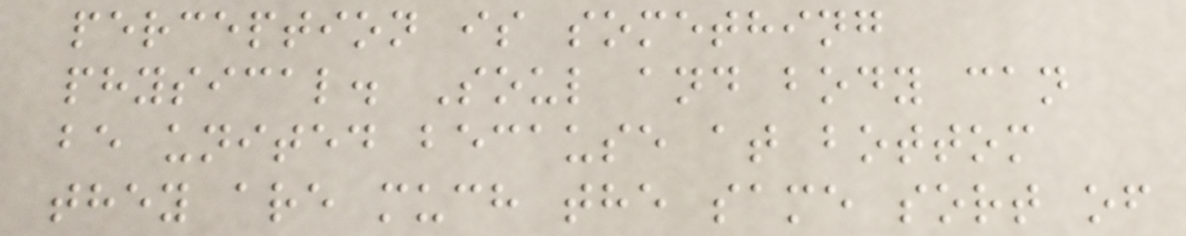perception is something
physical. Soul and body can
be united because at bottom
they are much the same sort of
